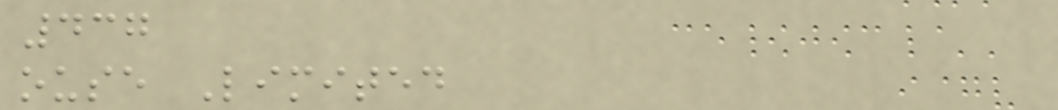437
ouse Limited
